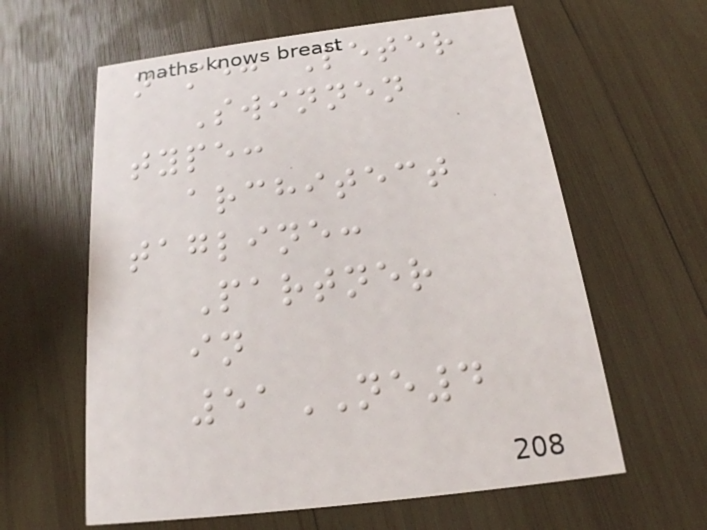name: Peter
Swinnen
type:
architect
tagline:
Partner
in
51NE4
